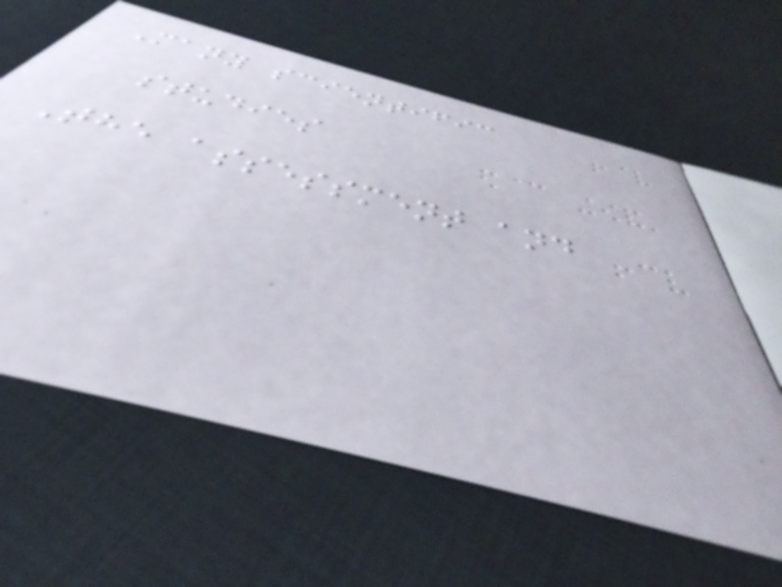Many scientific
studies
The assessment and
